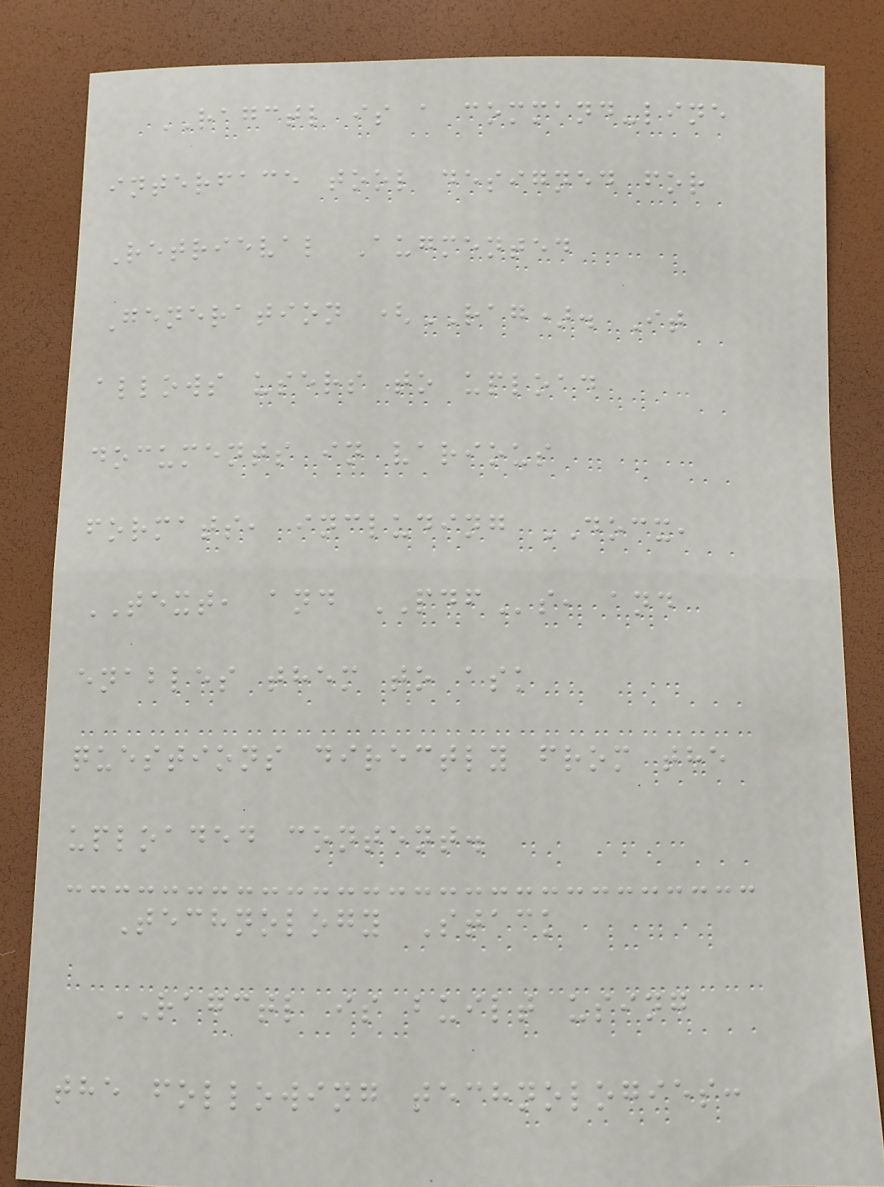RAGCTL is a command-line
interface tool designed for
Retrieval Augmented
Generation (RAG). It
allows users to upload
documents in various
formats, including DOCX,
TEXT, and PDFs, and
enables them to ask
questions directly from the
uploaded content.
Technology Stack
RAGCTL is built using
the following technologies:
